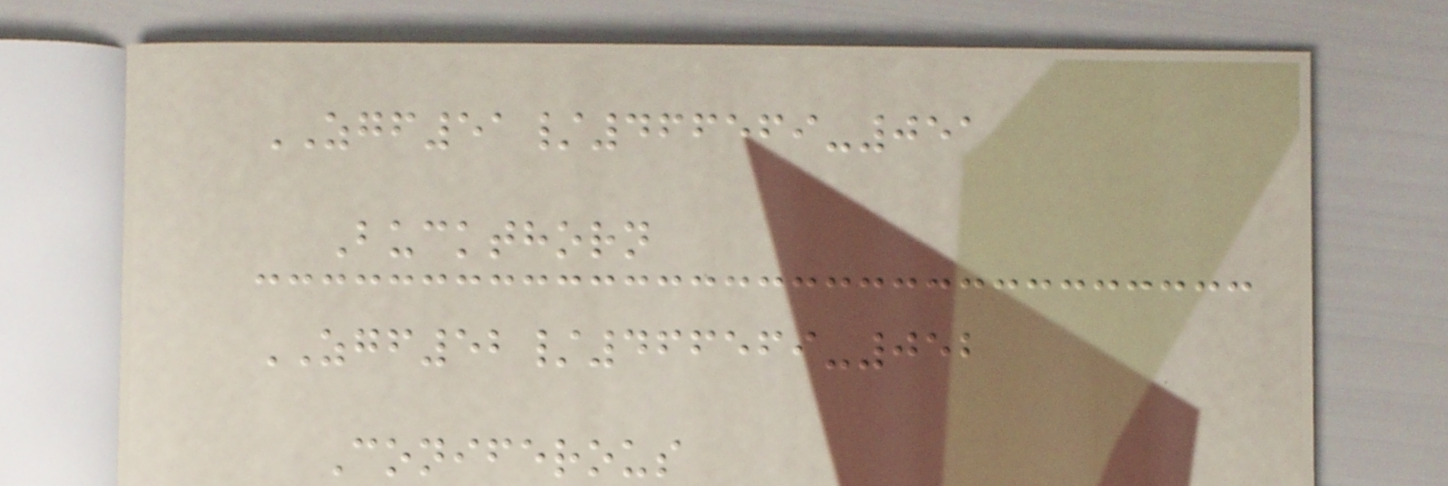ZGF51/466569-051
Buckthorn
ZGF52/466569-052
Coniferous
